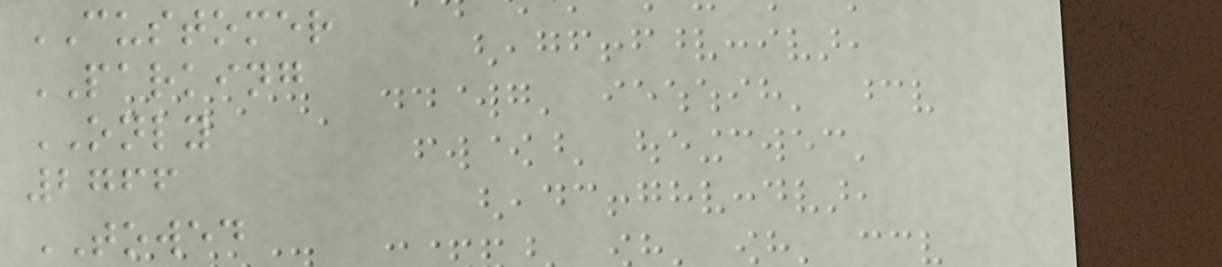CUSTOMER
PARKING
ONLY
2766
TOWED
